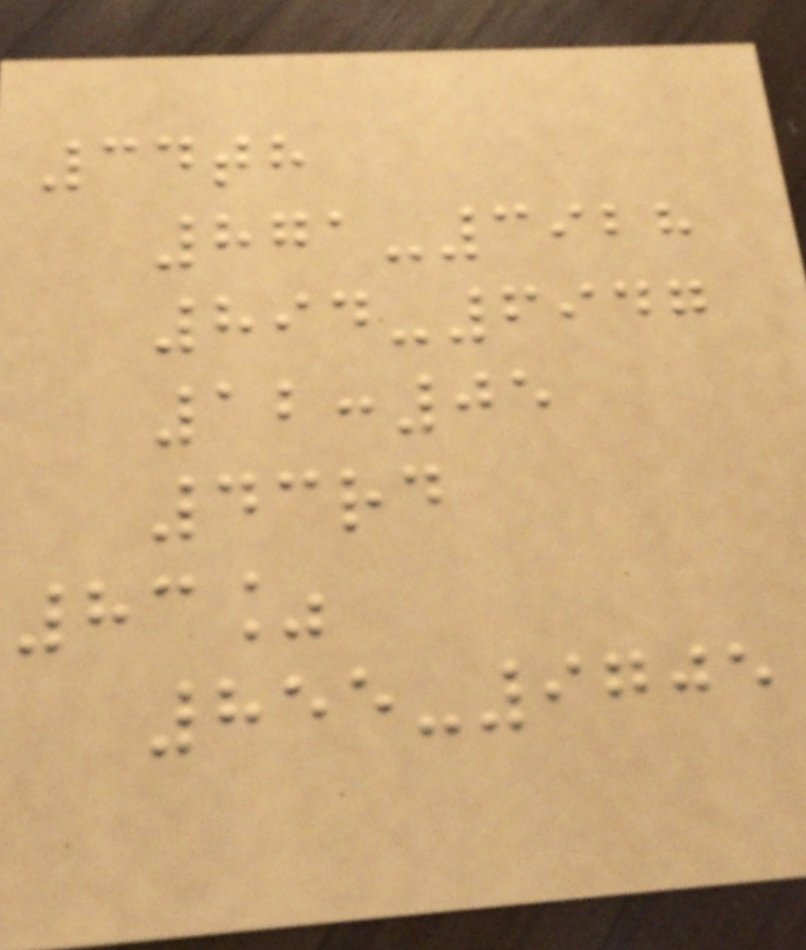34th
871-3928
894-6947
12:05
43rd
83%
855-9705
